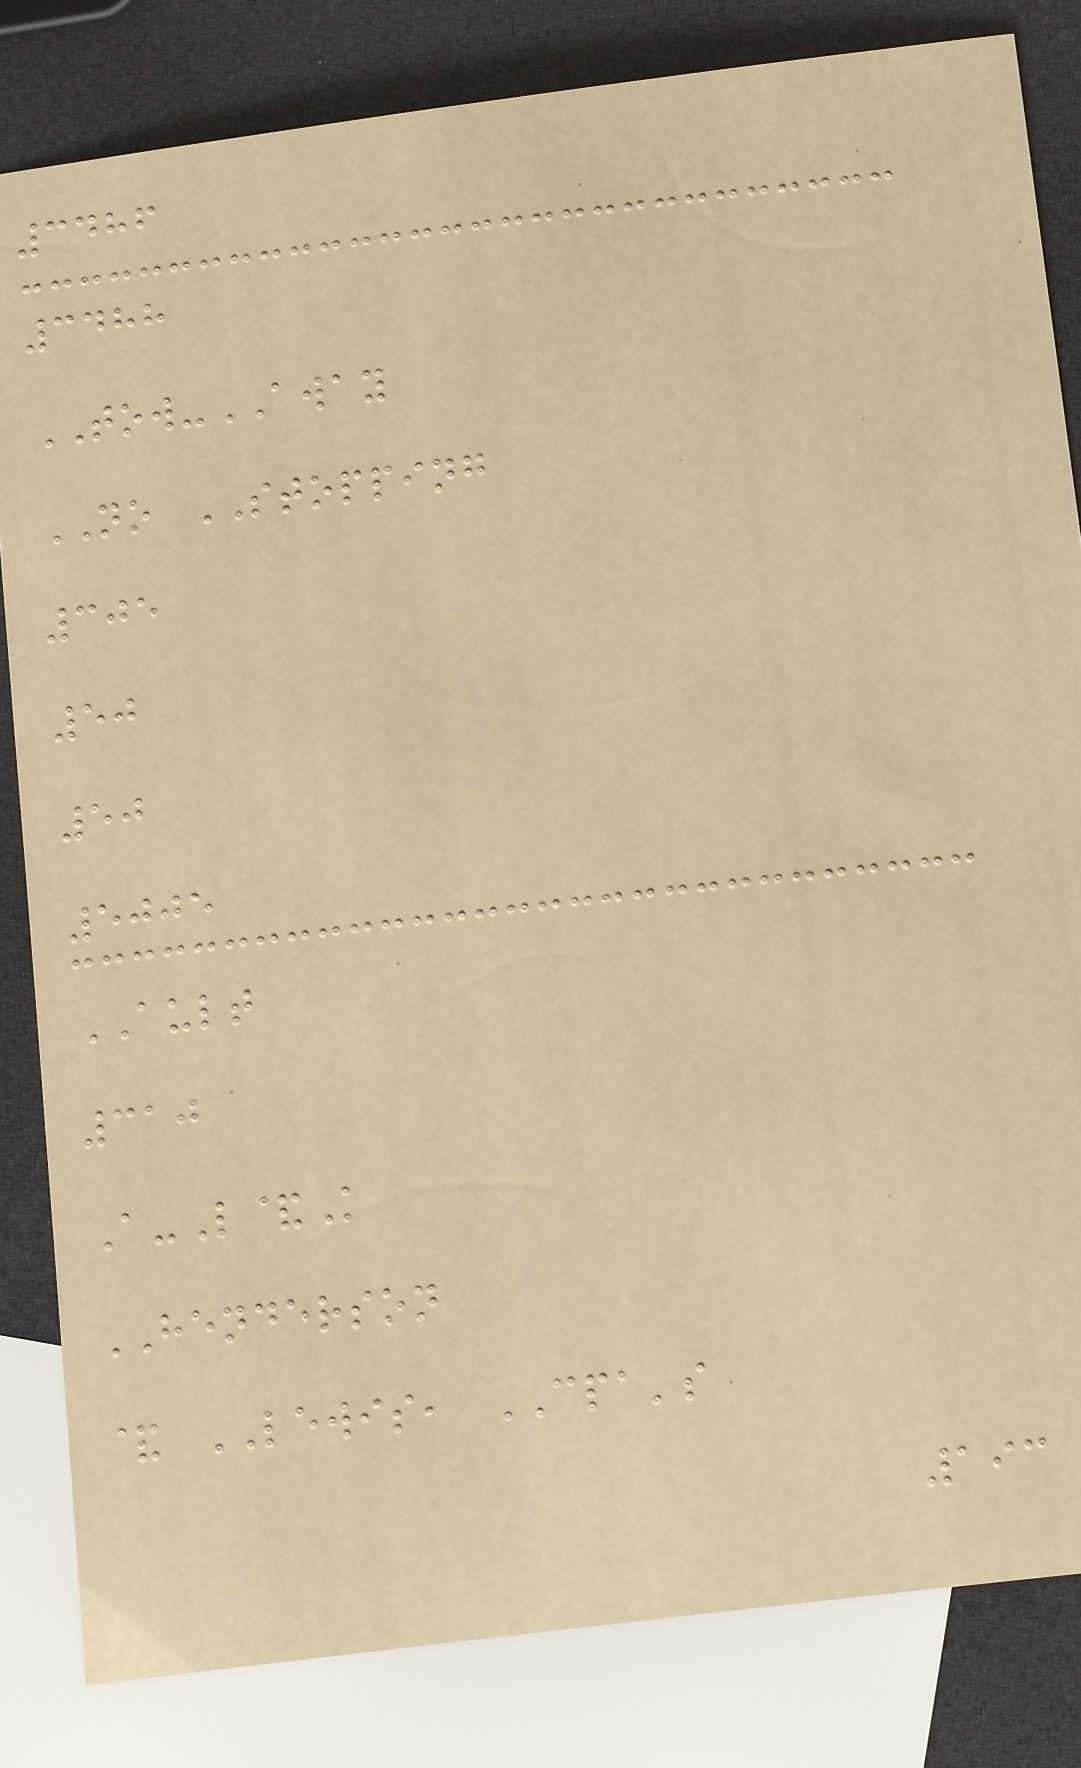3486
3488
TOW-AWAY
NO STOPPING
305
50
50
5005
AULT
310
A-L&K
HENDERSON
& LEWIS, CPA's
193
